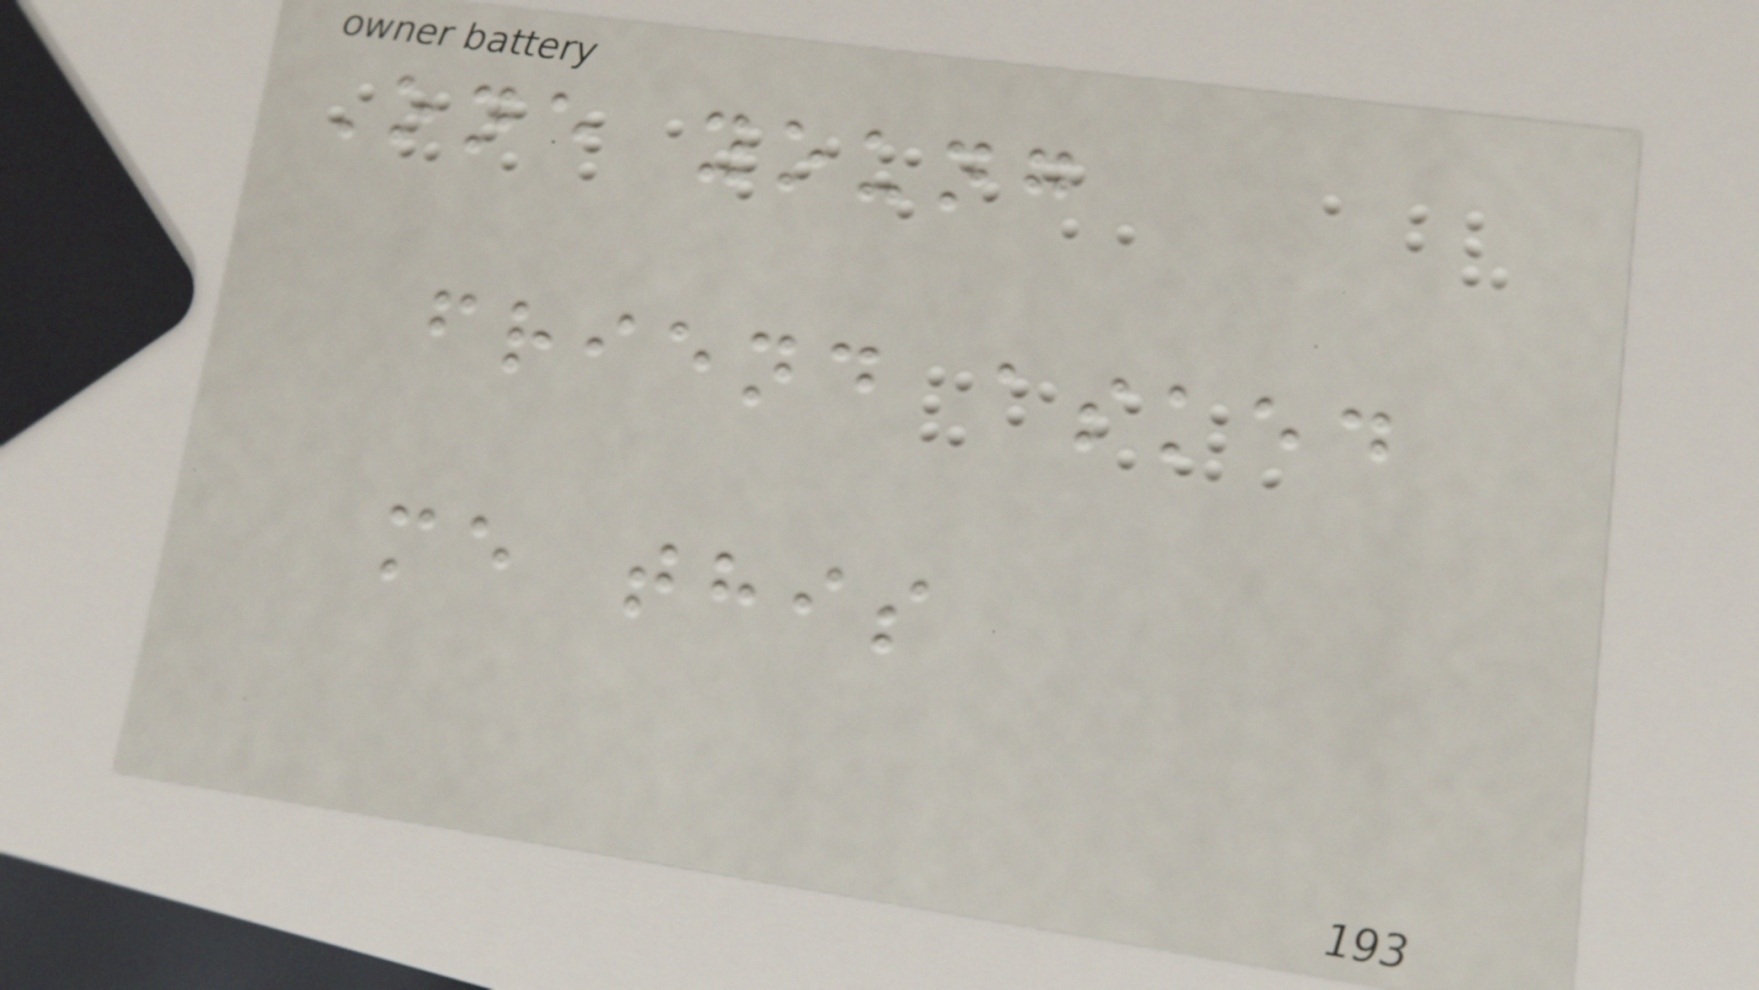One young
friend asked
me this
